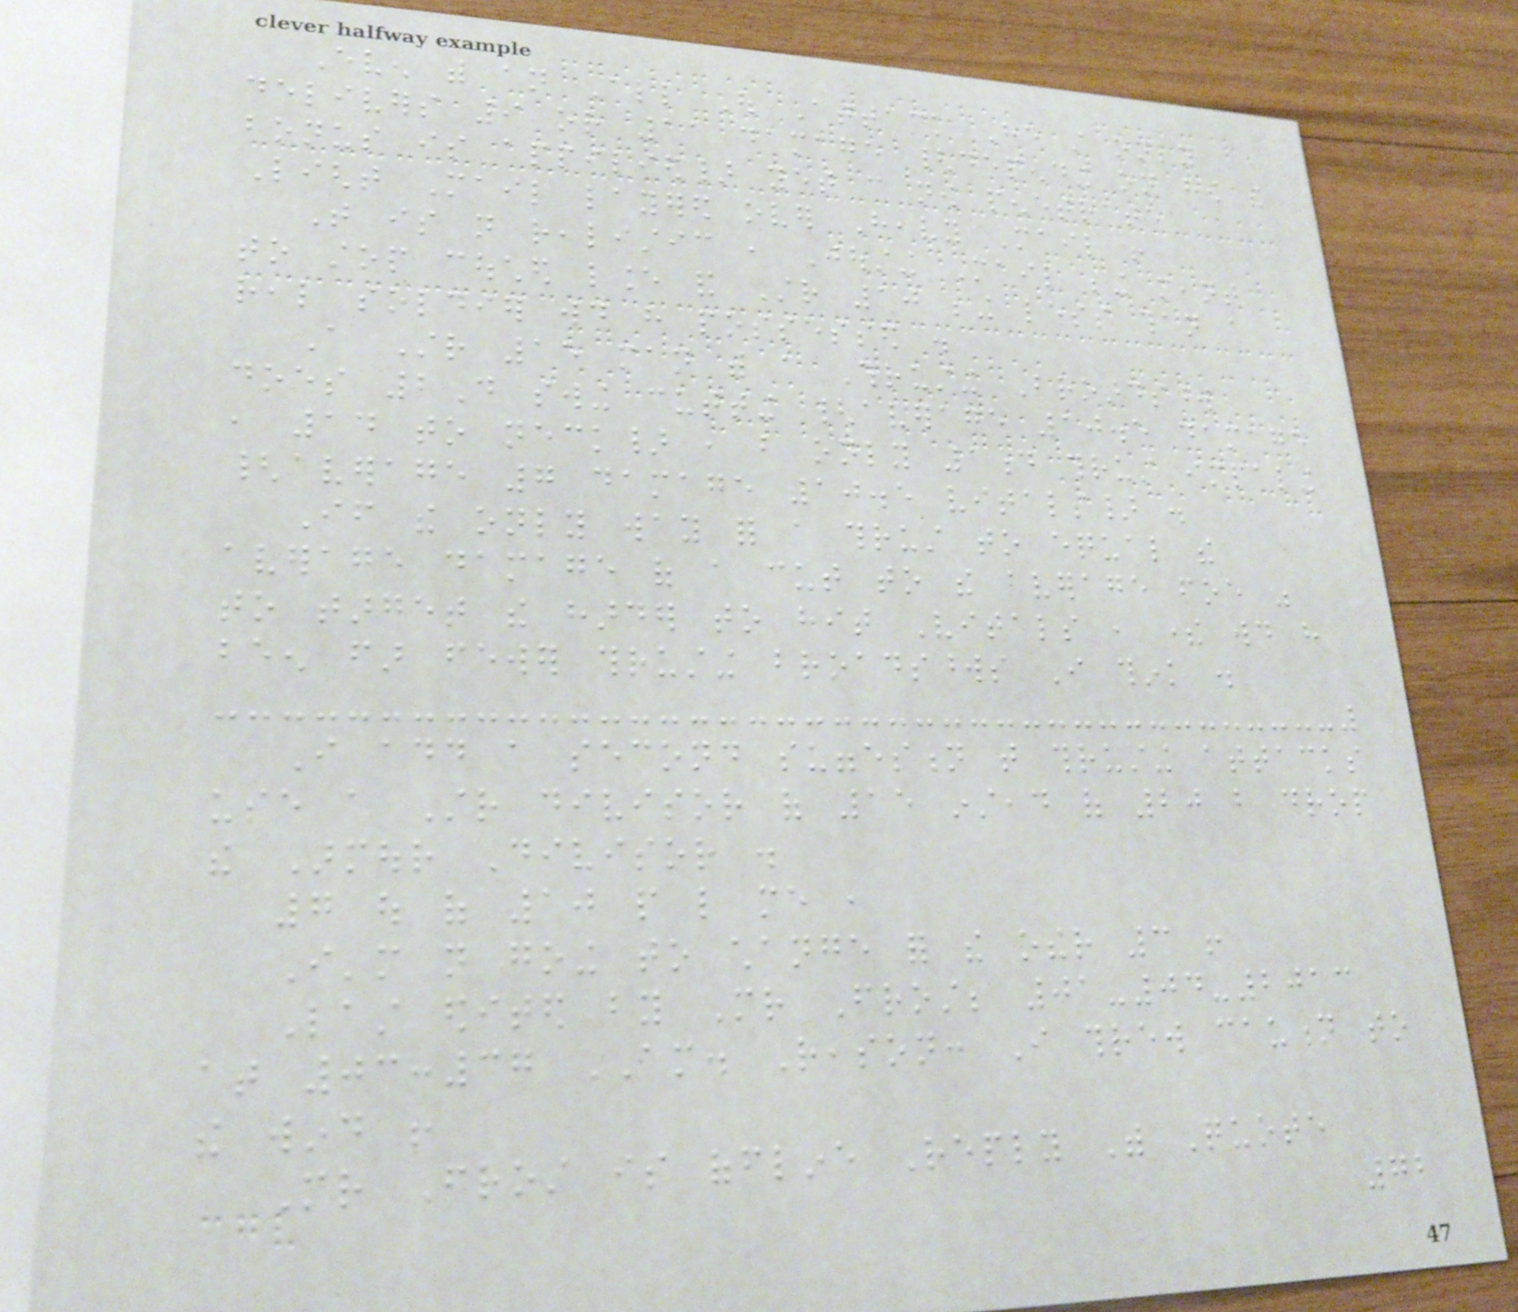Even with an All Out Attack He still only
delivers 9 or 11 damage {depending on how the
bonus is appilied} yet can now penetrate
Light Mail layered over Heavy Mail !
That is not realistic , Jousting Mail being meant
to stop couched lance and Str 10 being less than a
real soldier would have possessed .
A Str 15 man with a Thrusting Broardsword
does 2D swing cutting {average 10.5 damage
, 14 to neck} , but only 1d thrust impaling
{average 7 damage 10.5 vitals} .
If the only way for a thrust to equal the
average damage of a cut to the average foe was
to target the harder to hit Vitals , there would have
been far fewer thrusting broadswords I think .
I add a second suggestion that thrusting attacks
use a Str divisor of 15 instead of 20 but drop
the Armour Divisor .
7 out of 10 people like me ,
I'm not going to change for the other 3 !
Last edited by Mr Frost; 01-04-2013
at 03:37 AM. Reason: I threw caution to
the wind !
Mr Frost is offline Reply With Quote
72
